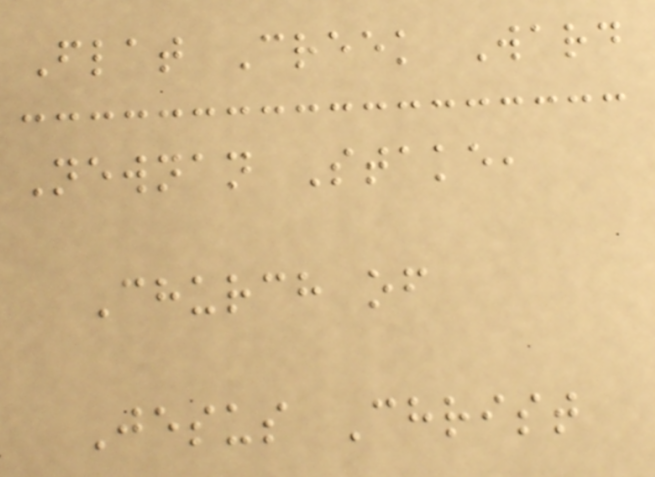Flat Creek Ward
Newnan Stake,
Church of
Jesus Christ
